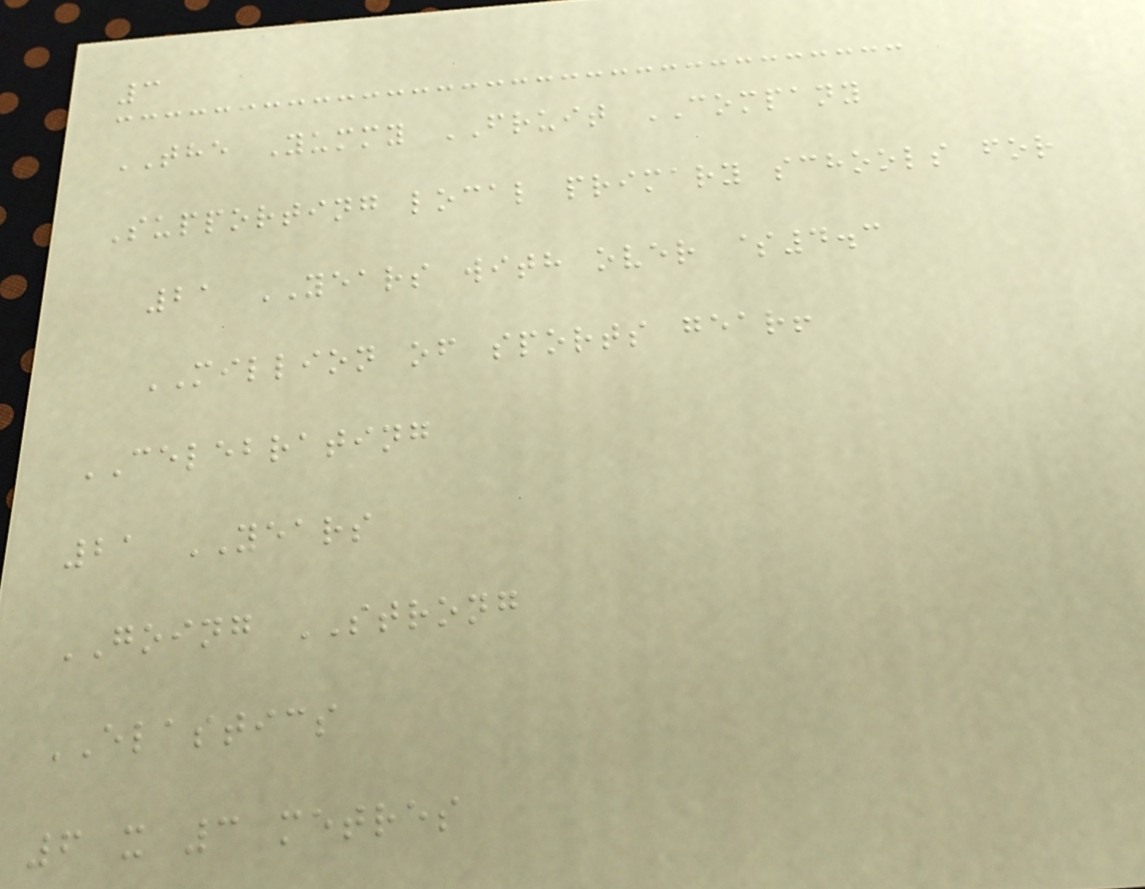3
THE Yummy FRUIT COMPANY
Supporting local primary schools for
21 YEARS with over $4.3
MILLION of sports gear!
CELEBRATING
21 YEARS
GOING STRONG
ELASTICS
6 x 3 metres
